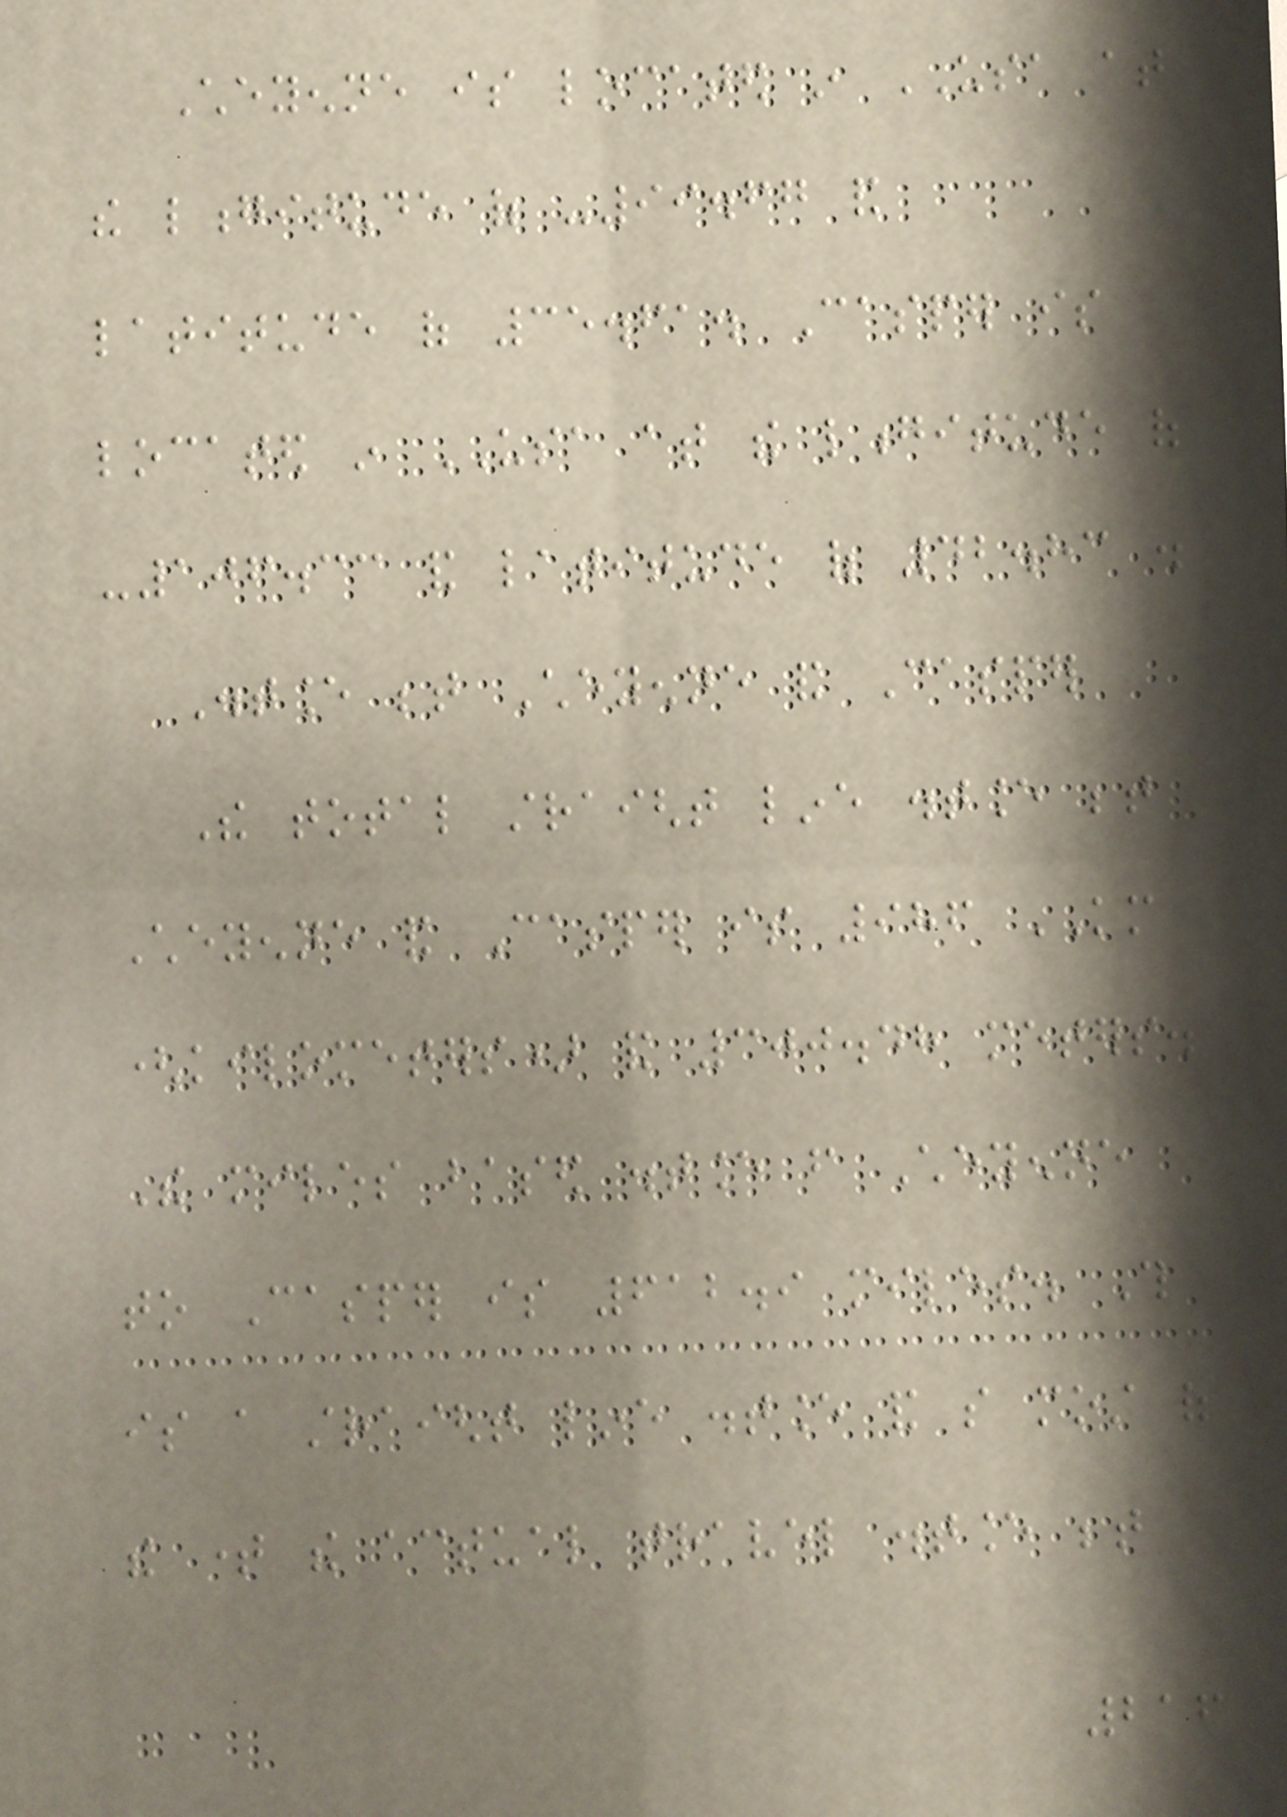Cheyenne is located in USA at
the longitude of -99.67 and
latitude of 35.61. Casper is
located in USA at the longitude of
-106.33 and latitude of 42.83 .
Distance between Cheyenne and Casper
The total straight line distance between
Cheyenne and Casper is 986 KM
(kilometers) and 300.48 meters.
The miles based distance from Cheyenne
to Casper is 612.9 miles. This
is a straight line distance and so most of
the time the actual travel distance between
216
